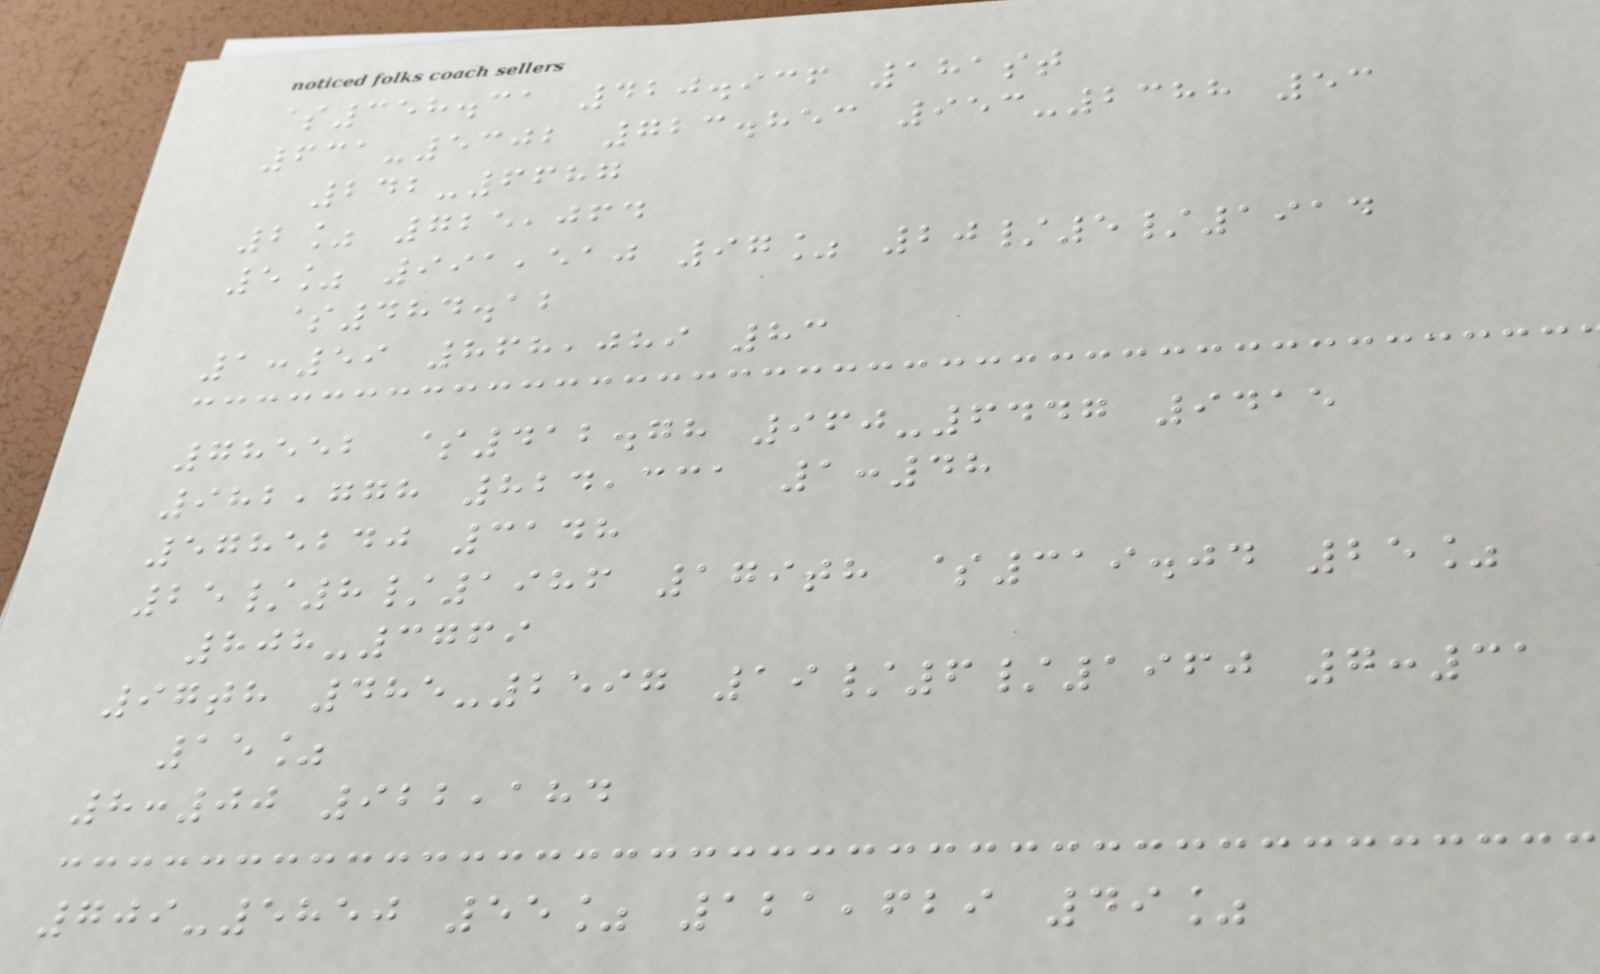$358.31 420.936 181st
631-5302 723.853 953-2388 53
242-6687
2% 725,064
5% 991,510 97% 20/5/1914
$484.12
1:59 868,089 83
78552 $412.78 960-6447 9415
982,778 824,331 1:48
5785240 3148
25/8/1986 179th $319.04 25%
808-3769
97th 485-2597 19/6/1960 7:31
15%
8:00 922,184
709-5850 55% 121,629 49%
